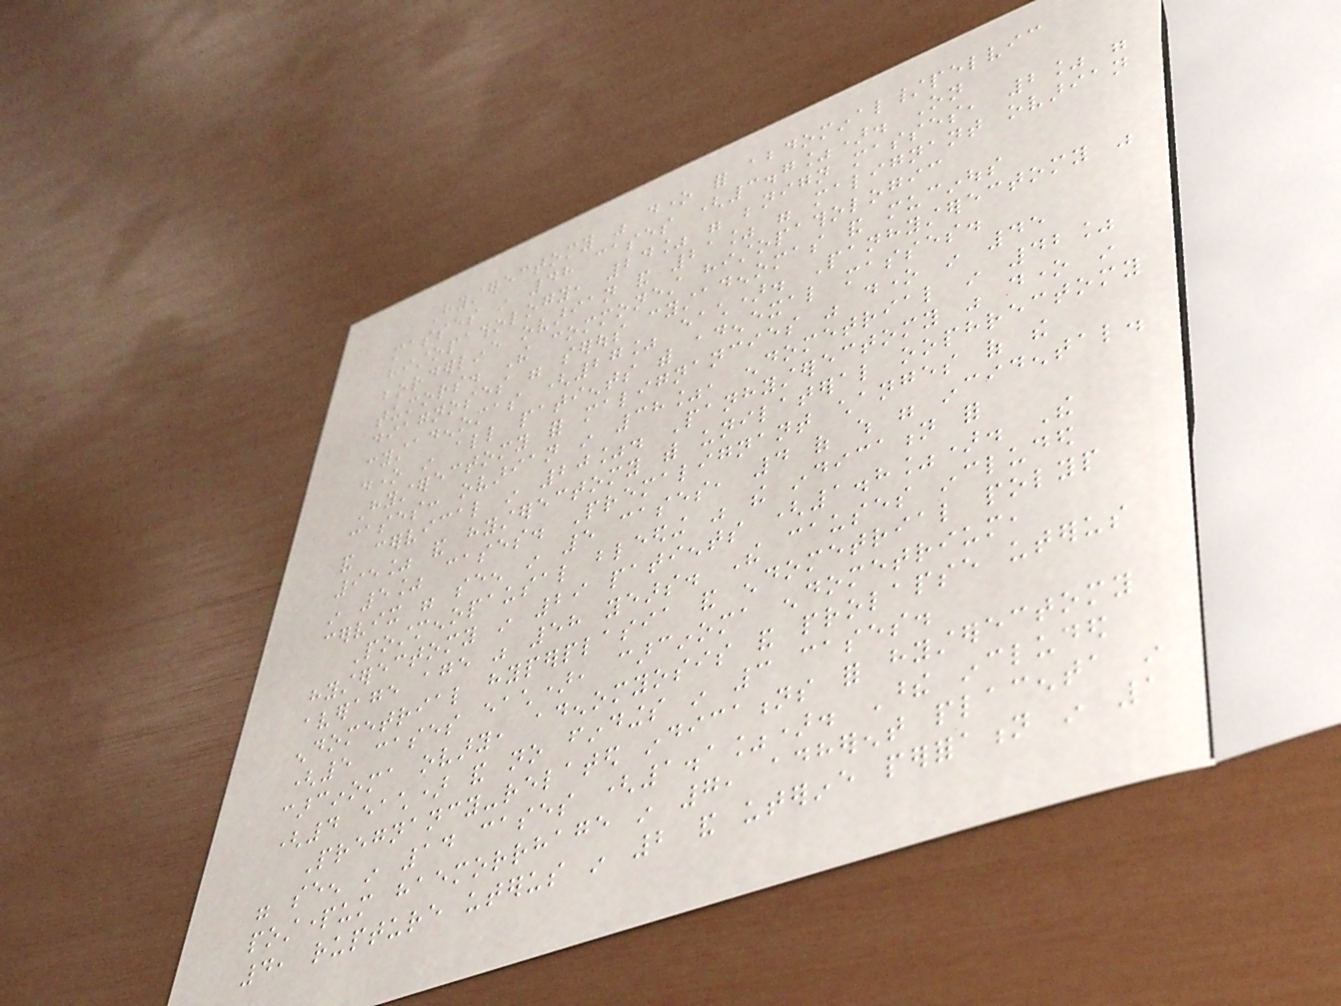Hysterectomy was done for abdominal/pelvic
masses in 48 cases (3.7%). On
histopathology, 24% were benign masses, 2% were
borderline ovarian and 21% were malignant ovarian
tumors. The commonest histopathologic
diagnoses were serous cystadenomas and mucinous
cystadenomas (27% each). Panhysterectomy was
done in all patients with adenexal masses.
Hysterectomy for malignancies was done in 45
cases: ovarian in 38%, endometrial in 42%
and cervical in 20%. Panhysterectomy was done in
95% and hysterectomy with unilateral oophrectomy
in 5% cases. Premalignant changes of the
cervix were seen in 5 cases, 4 of which were incidental.
Postmenopausal bleeding was the indication for
hysterectomy in 29 patients (1.8%). The
average age was 58 years. The causes included
endometrial hyperplasia and endometrial polyp
(5 cases each), carcinoma endometrium,
carcinoma ovary, adenomyosis and prolapse uterus
(4 each) and no findings in 3 cases.
Pregnancy-related indications for hysterectomy
were seen in 14 cases (1.1%). These included
postpartum haemorrhage in 7, adherent placenta in
4, rupture uterus in 2 and uterine perforation in 1
